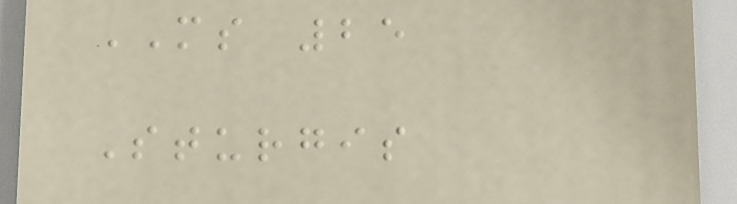MS 25
Sturgis
